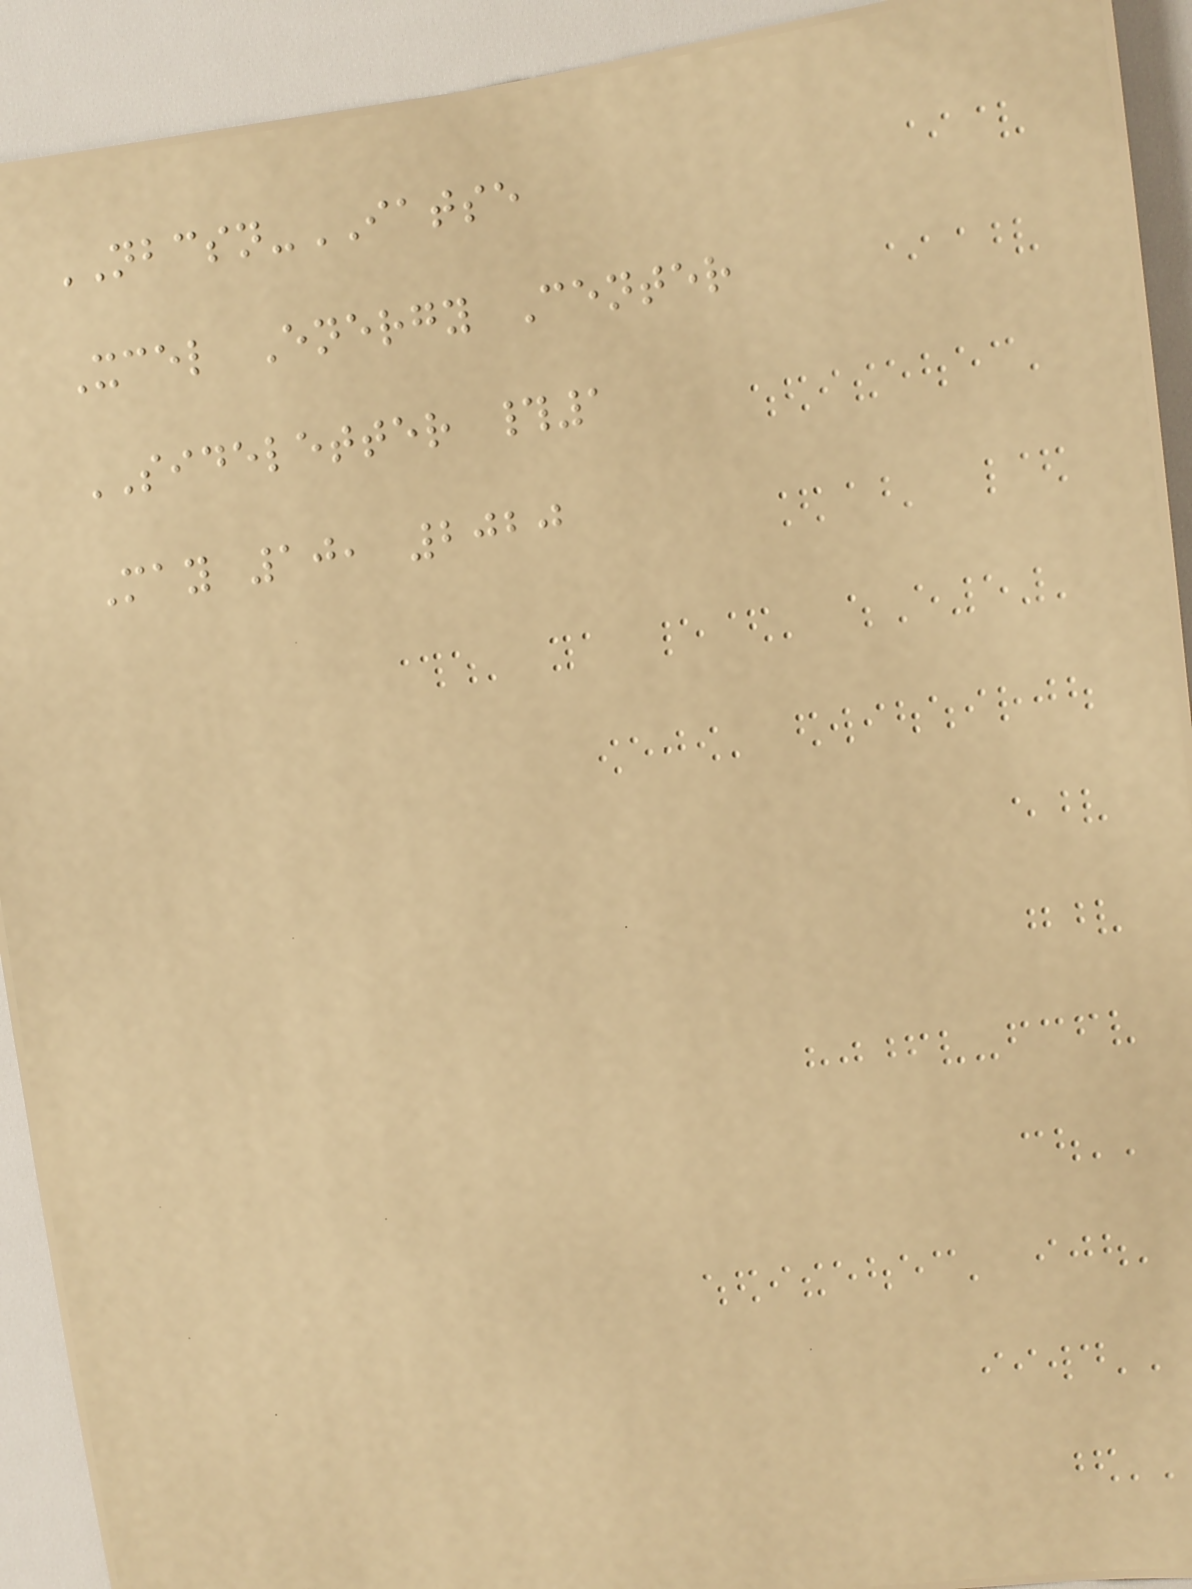NBCSN-IATSE
Xcel Energy Center
SIDELETTER #1
May 10, 2020
